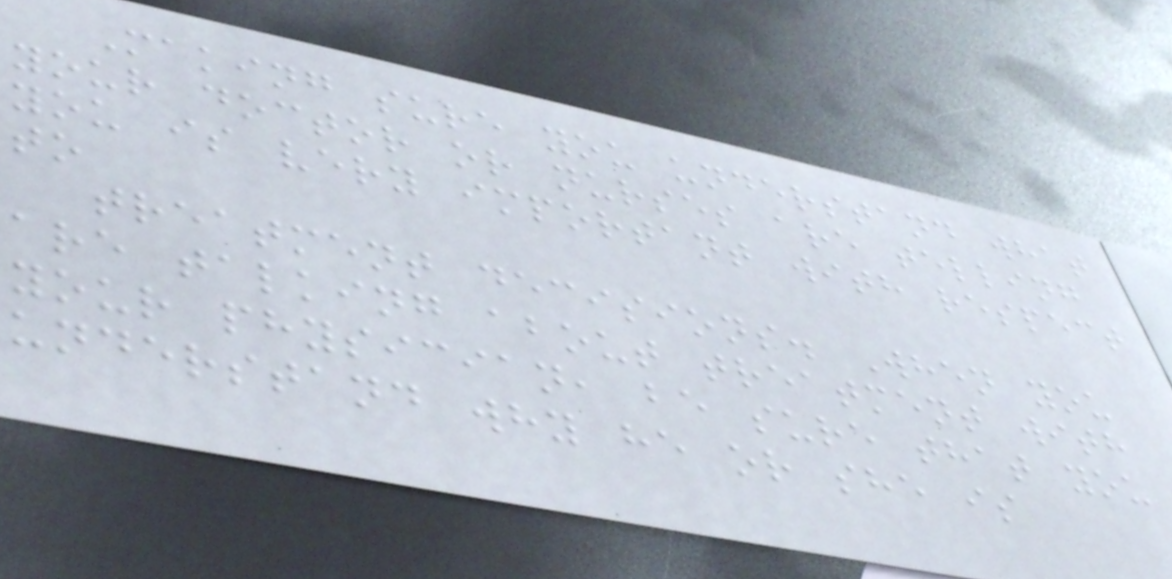Making sure you understand what
your doctor or nurses are telling
you is very important with respect
to
treatment decisions. When you
are talking about treatment with
your physician, be sure that you
understand why he or she is
